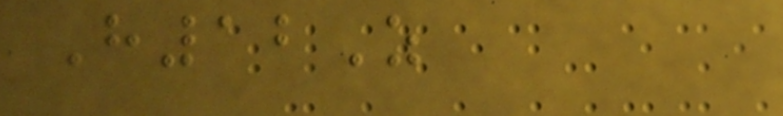H12Z
